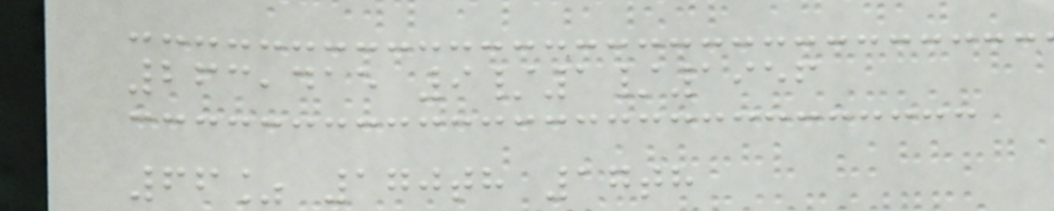263,415 9/1/1956
66% 170th 17th
